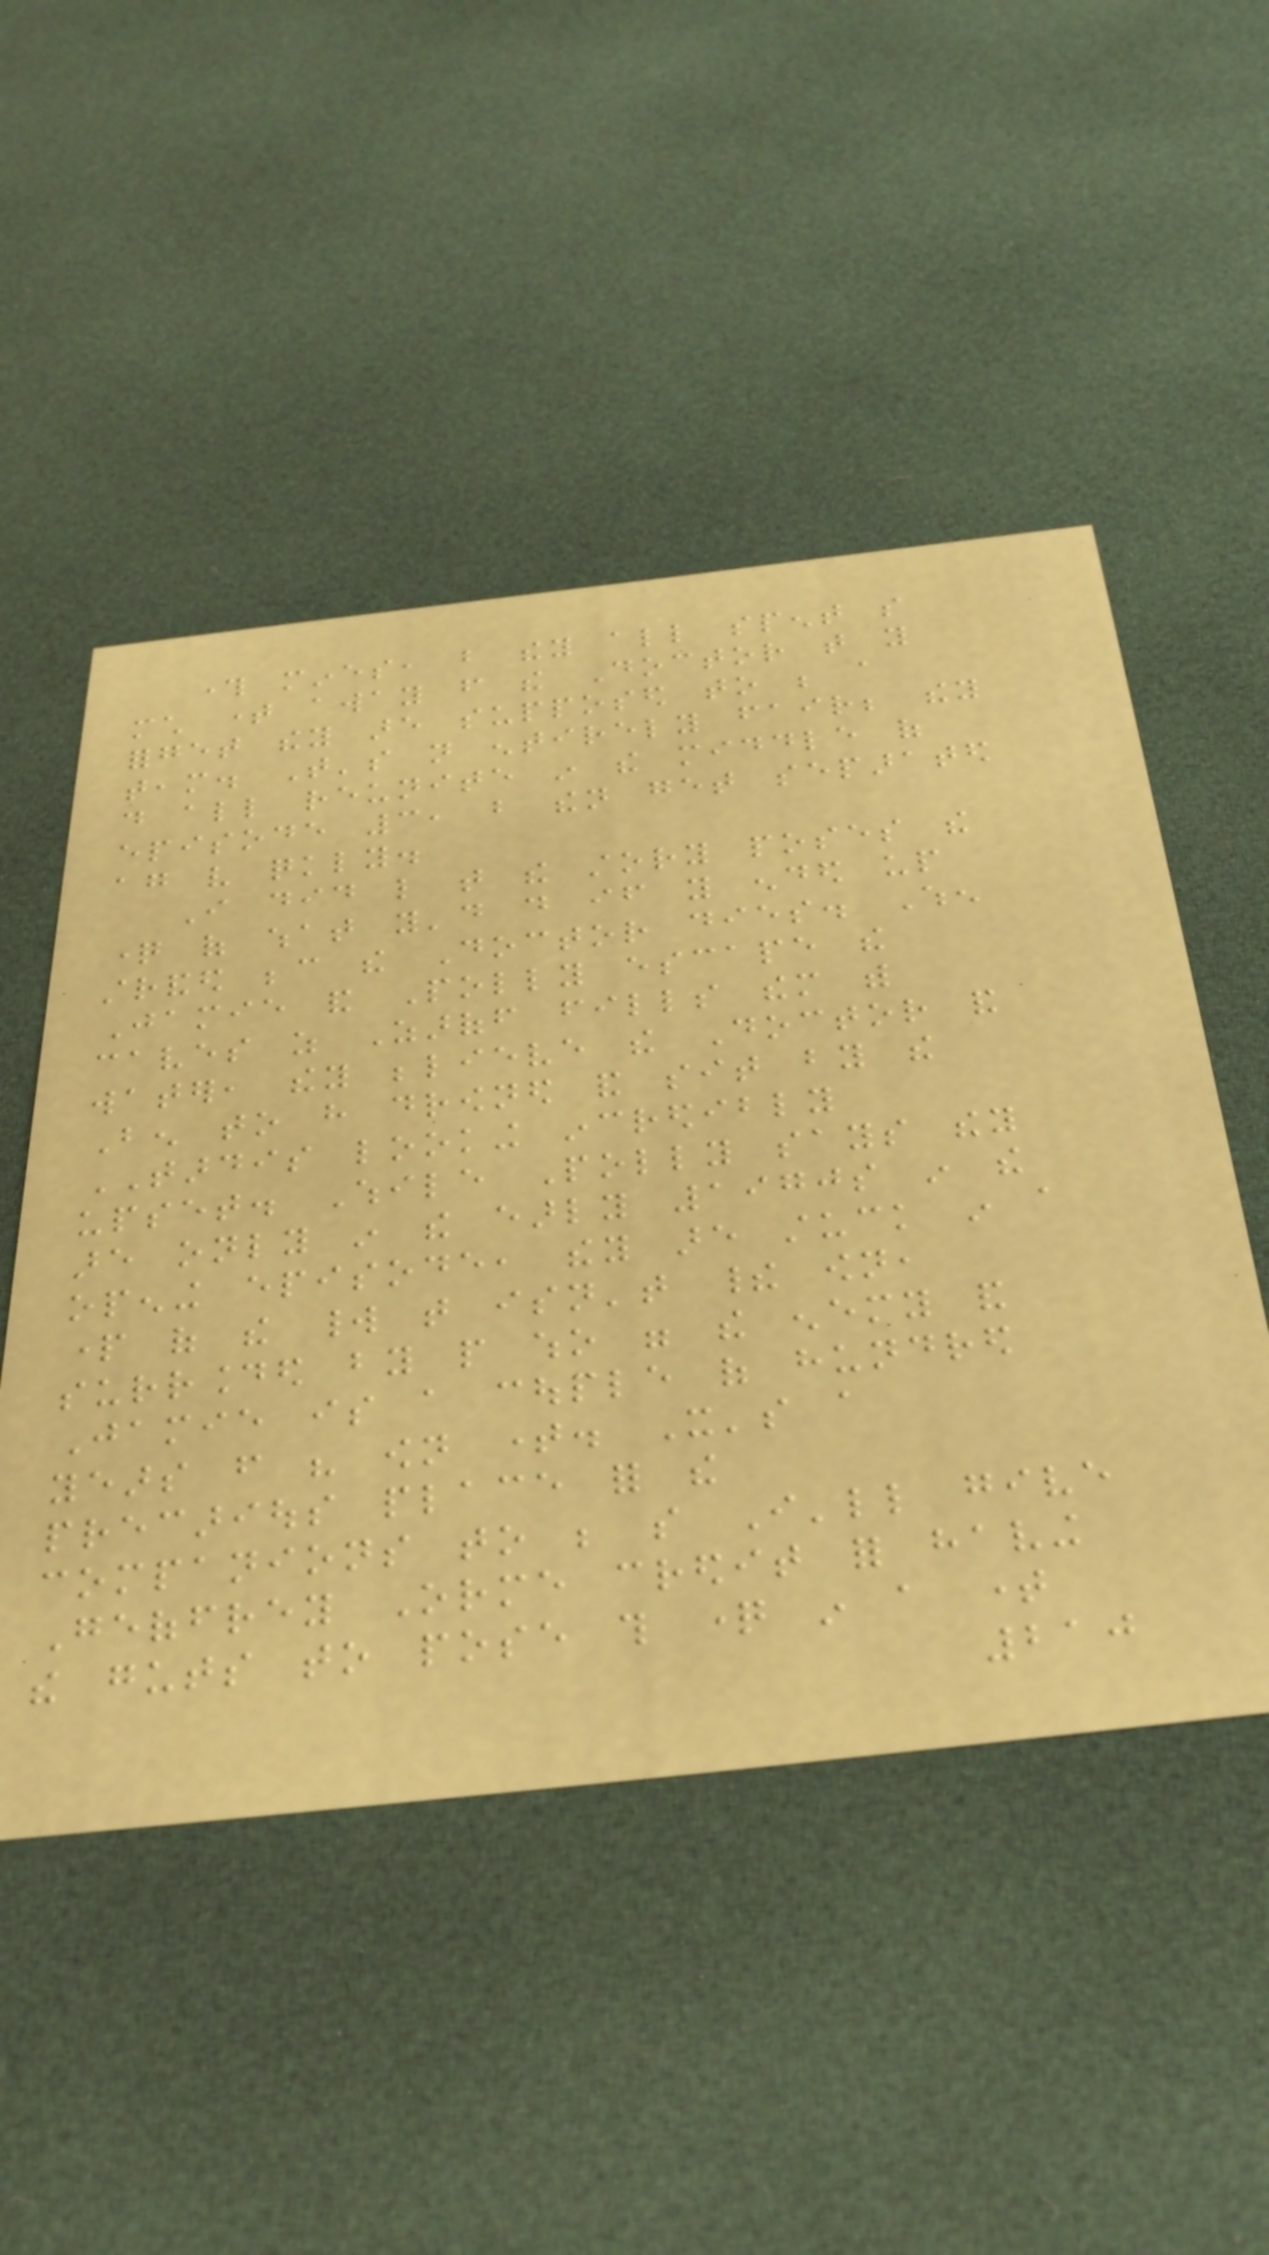through mines, but they all spent so
much time away from the Doctor that you
forget they are supposed to be a
team. That's not entirely fair; they
do all reunite in the middle of
episode 3, but then get separated
again very quickly.
I did like that the story poses the
question of what you'd do if you ended up
stranded because the Doctor dies. When
Jamie and Polly escape the
caves as Zaroff fills them with
water, they believe the Doctor and
Ben to have drowned and sit by the
TARDIS looking incredibly
upset. While Polly says they
are only in the early 1970s in the
opening episode, they are stuck in a
part of the world that isn't their own,
surrounded by people who were the enemy and
Jamie is a couple of hundred
years from his own time. It's a
precarious place for the
companions to be so I'll give
Geoffrey Orme credit for having
the guts to pose this question in a time
210
